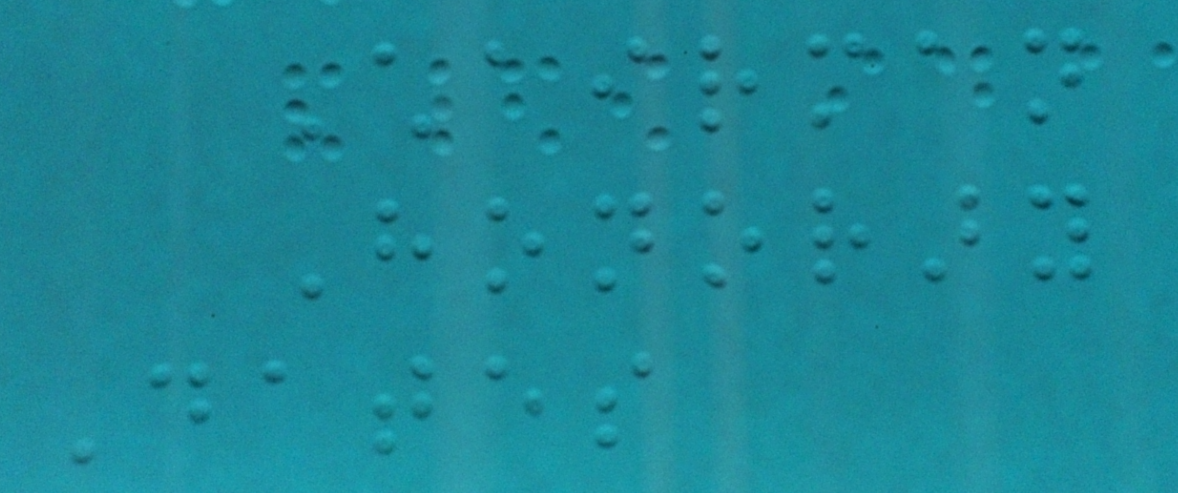Chairman
Honorary
Dates
